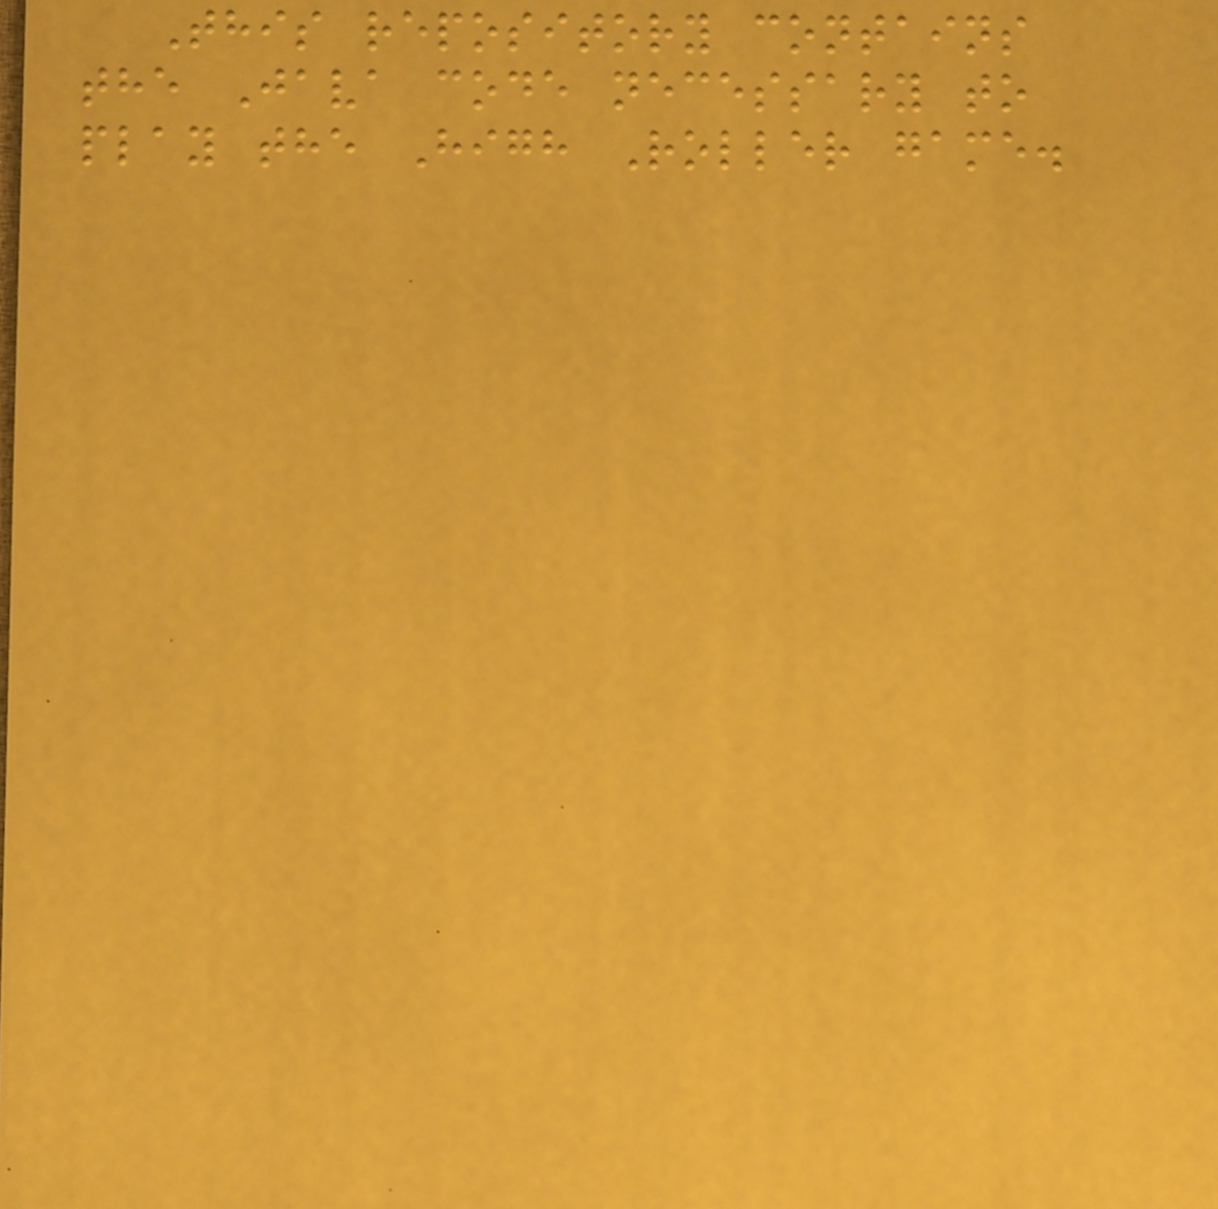This repository contains
the Java code necessary to
play the High Roller game.
